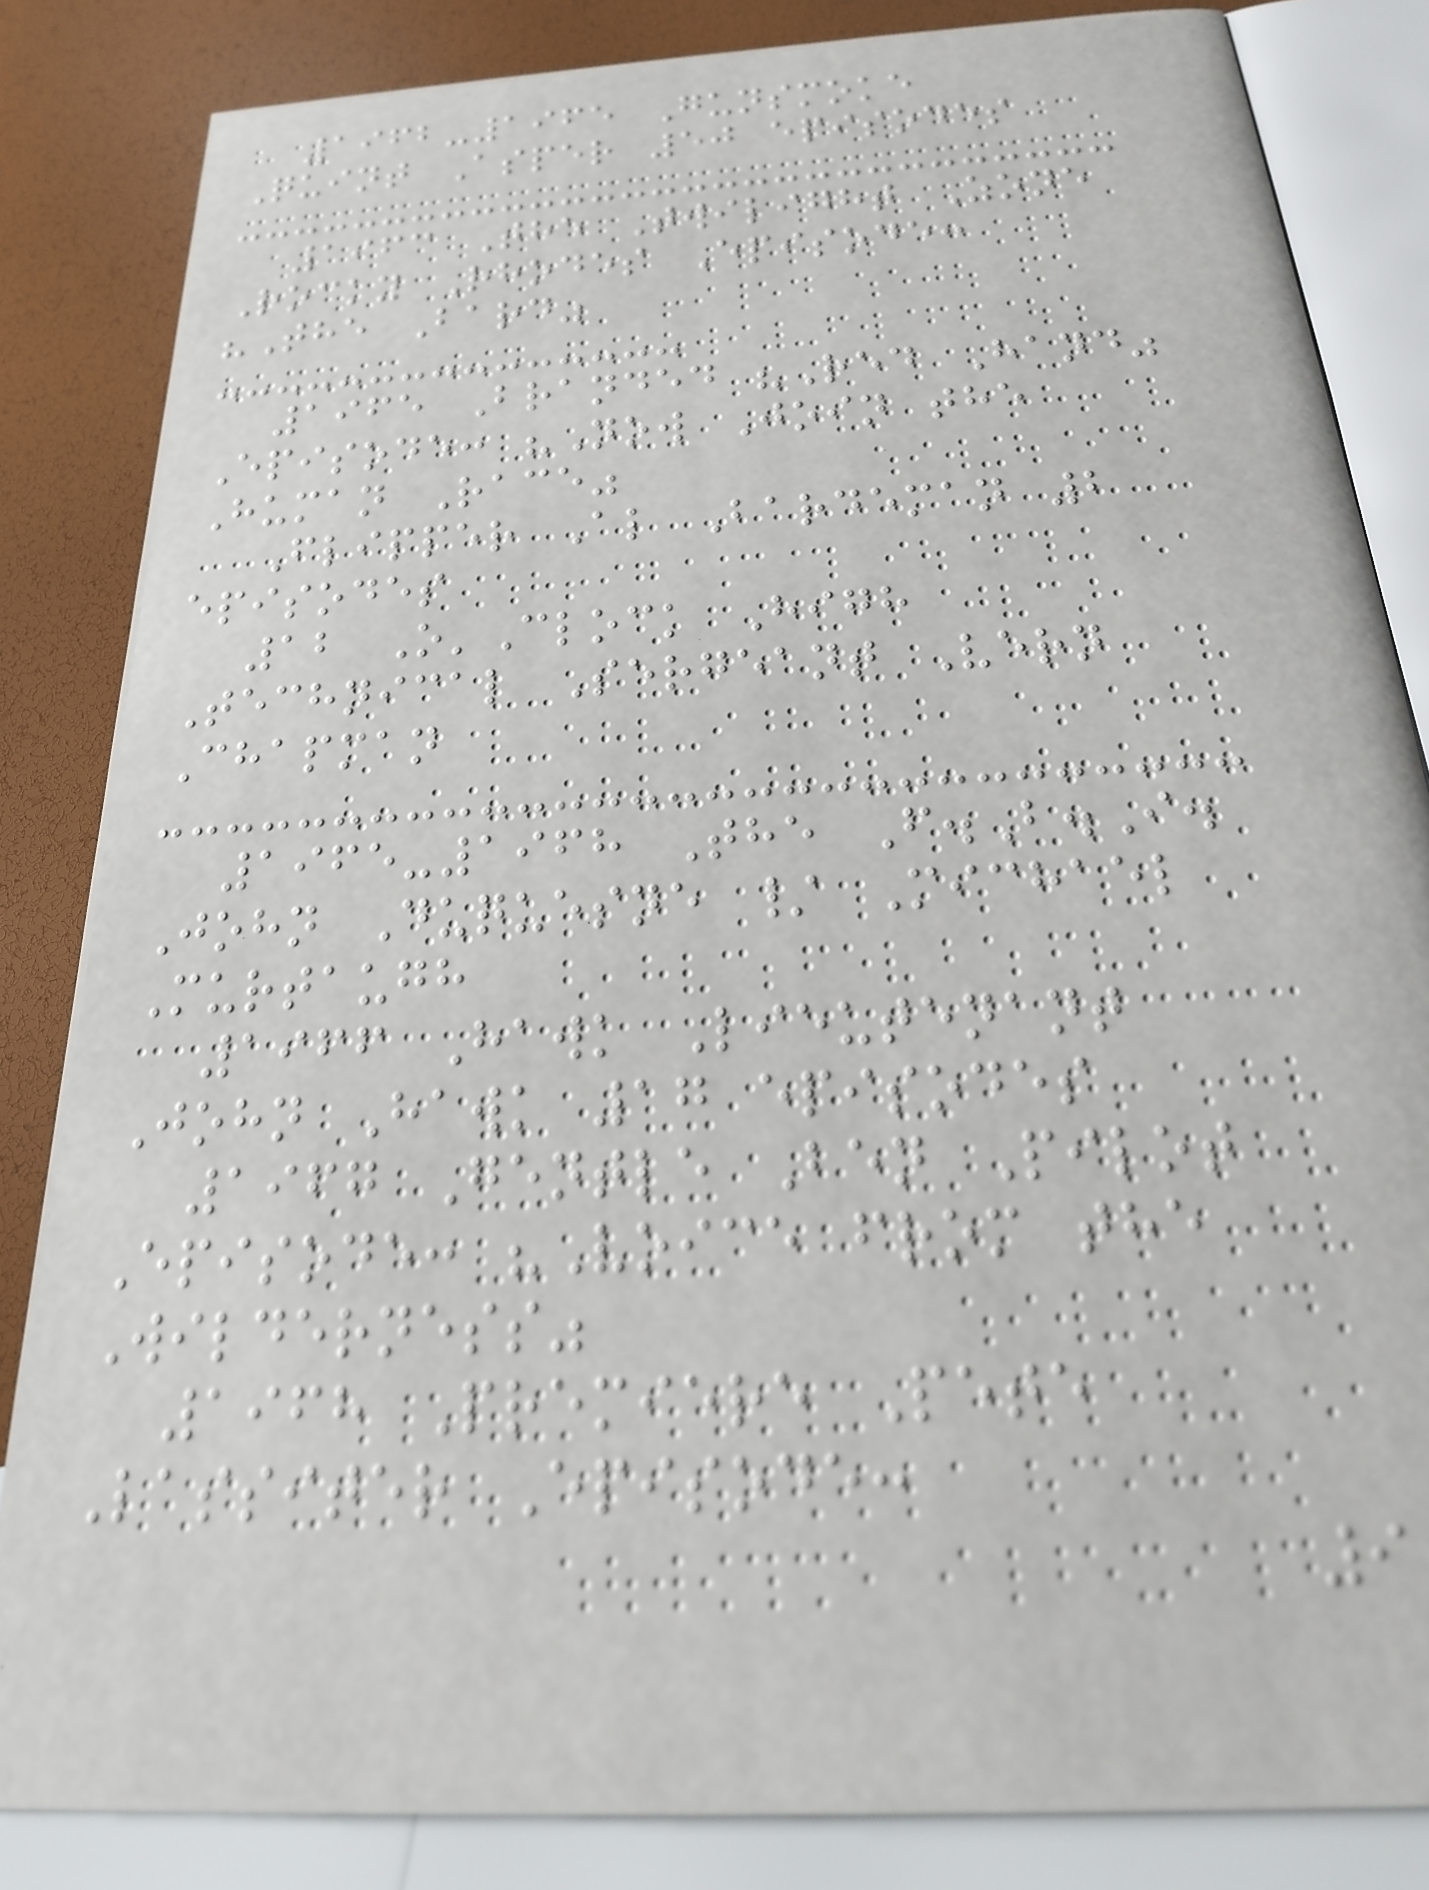1962-1965 Gunsmoke
Quint Asper 50 episodes
1963 The Twilight Zone
Rocky Rhodes Episode:
"The Bard"
1965 Branded "Red Hand"
Episode: "Now Join the
Human Race"
Flipper Al Bardeman 2
episodes
12 O'Clock High
Technical Sergeant Vern
Chapman
1965-1968 The F.B.I.
John Duquesne / Michael
Murtaugh
1966 Hawk Lieutenant
John Hawk 17 episodes
1967 Gentle Ben Pilot
Episode: "Voice from the
Wilderness"
1968 Premiere Pete
Lassiter Episode:
9
